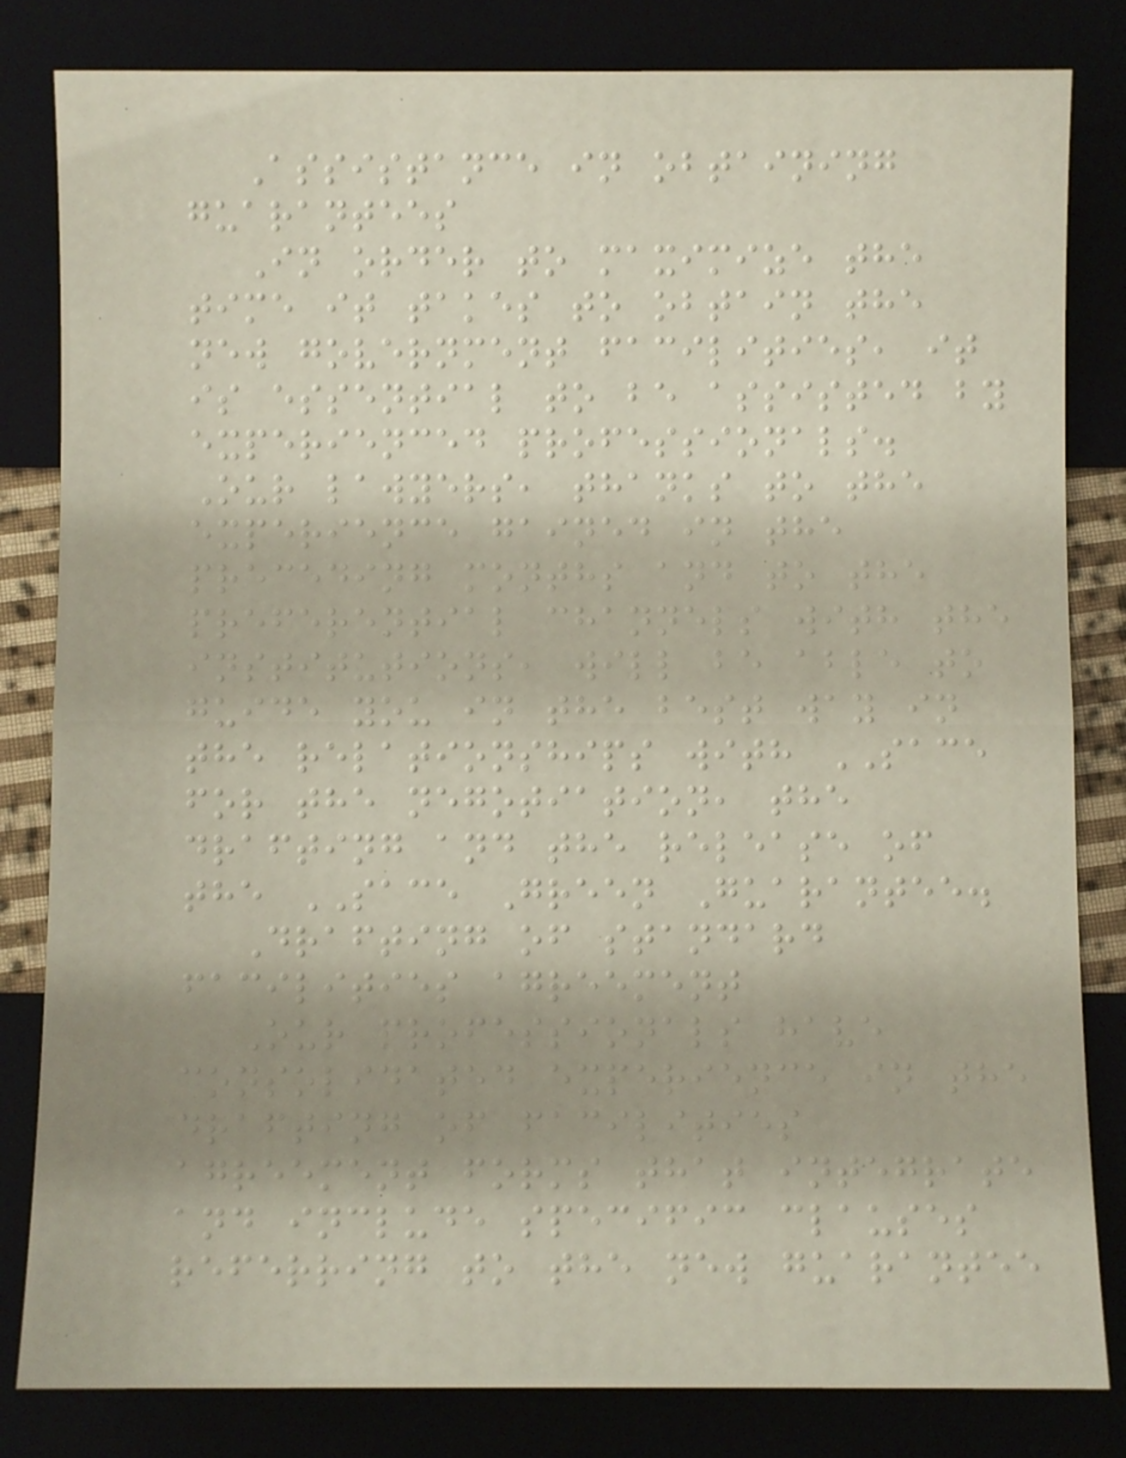Assistance in obtaining
guarantees
In order to maximize the
time it takes to obtain the
new government facilities, it
is essential to be assisted by
experienced professionals.
Our lawyers, thanks to the
experience gained in the
preceding months and to the
preferential channels with the
institutions, will be able to
guide you in the best way in
the relationships with SACE
for the negotiation, the
drafting and the release of
the SACE Green Guarantee.
Drafting of standard
facilities agreement
Our professionals have
consolidated experience in the
drafting of facilities
agreement forms that integrate
and include specific clauses
referring to the new guarantee
